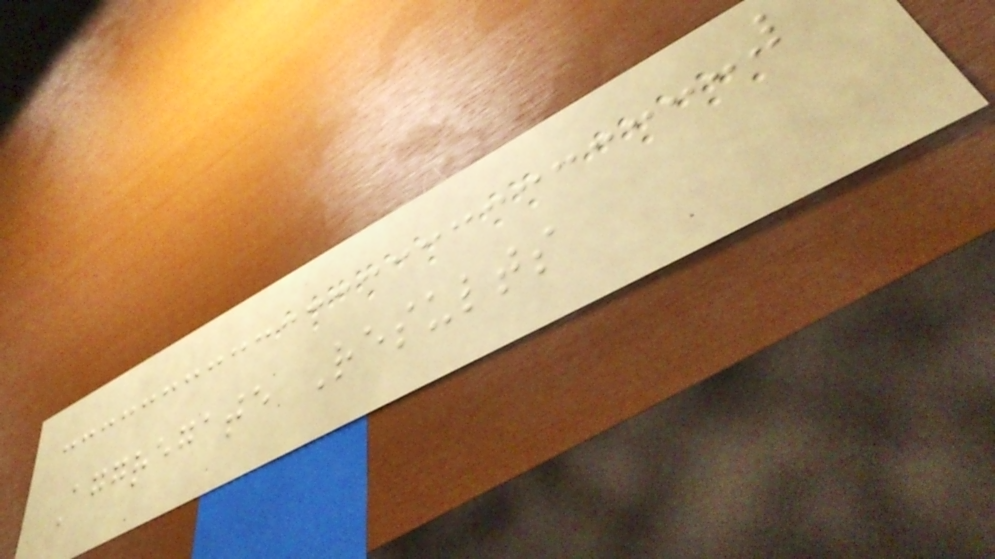Aggregate Results
